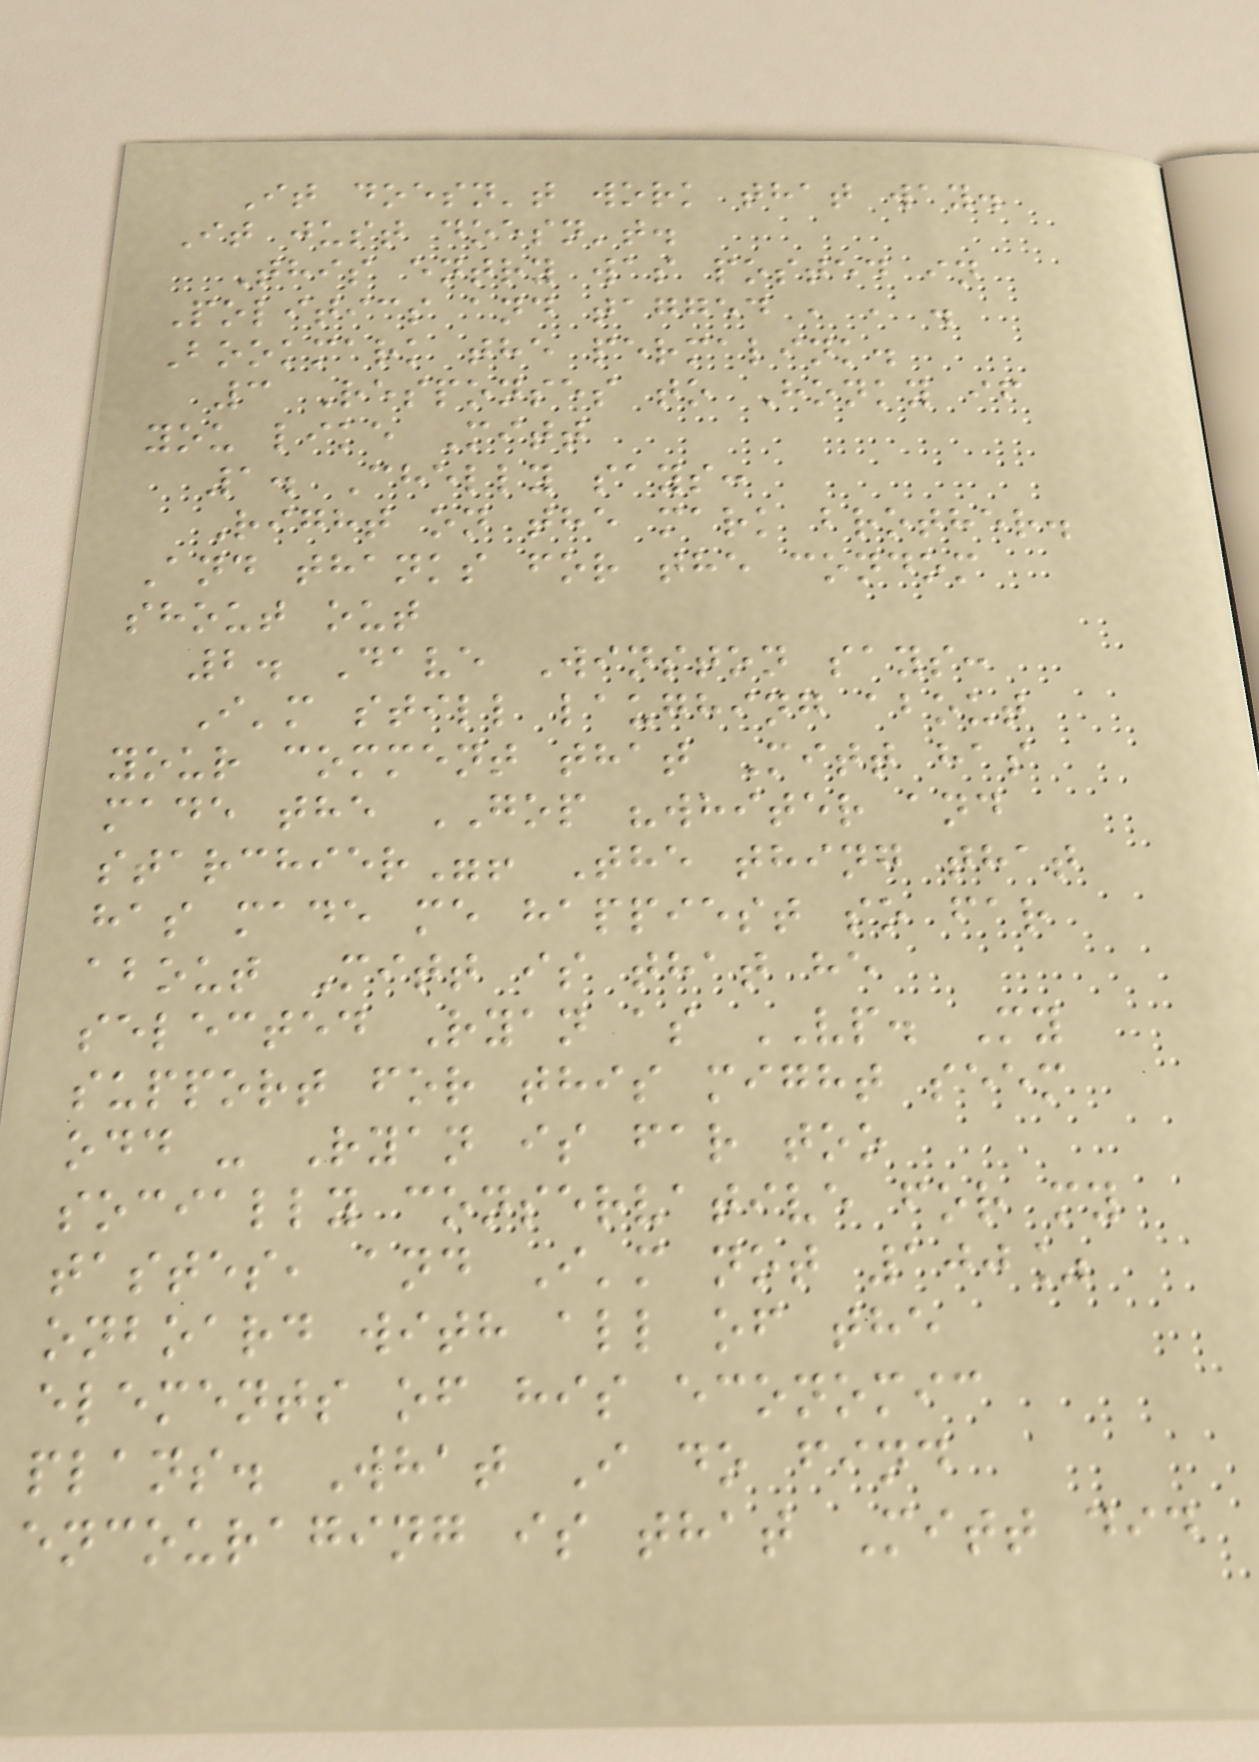It doesn't work that way.
It just doesn't.
This entry was posted in
Politics and tagged , , .
Bookmark the permalink.
3 Responses to Honky if
you like Mitt
1. Chelly says:
Right on the mark brother.
And thanks for the condom
shout out
2. Dave Winston says:
I'm still laughing about
your comment that Mitt has
made the GOP "whiter and
starchier"! The thing that
has made me happiest so far
about Mitt is that he
selected Ryan as VP. My
support for this might seem
odd - Ryan is far too
socially conservative for my
tastes, and I'm not 100%
onboard with all of the
elements of his economic
plans. What I do find
encouraging is that Mitt did
